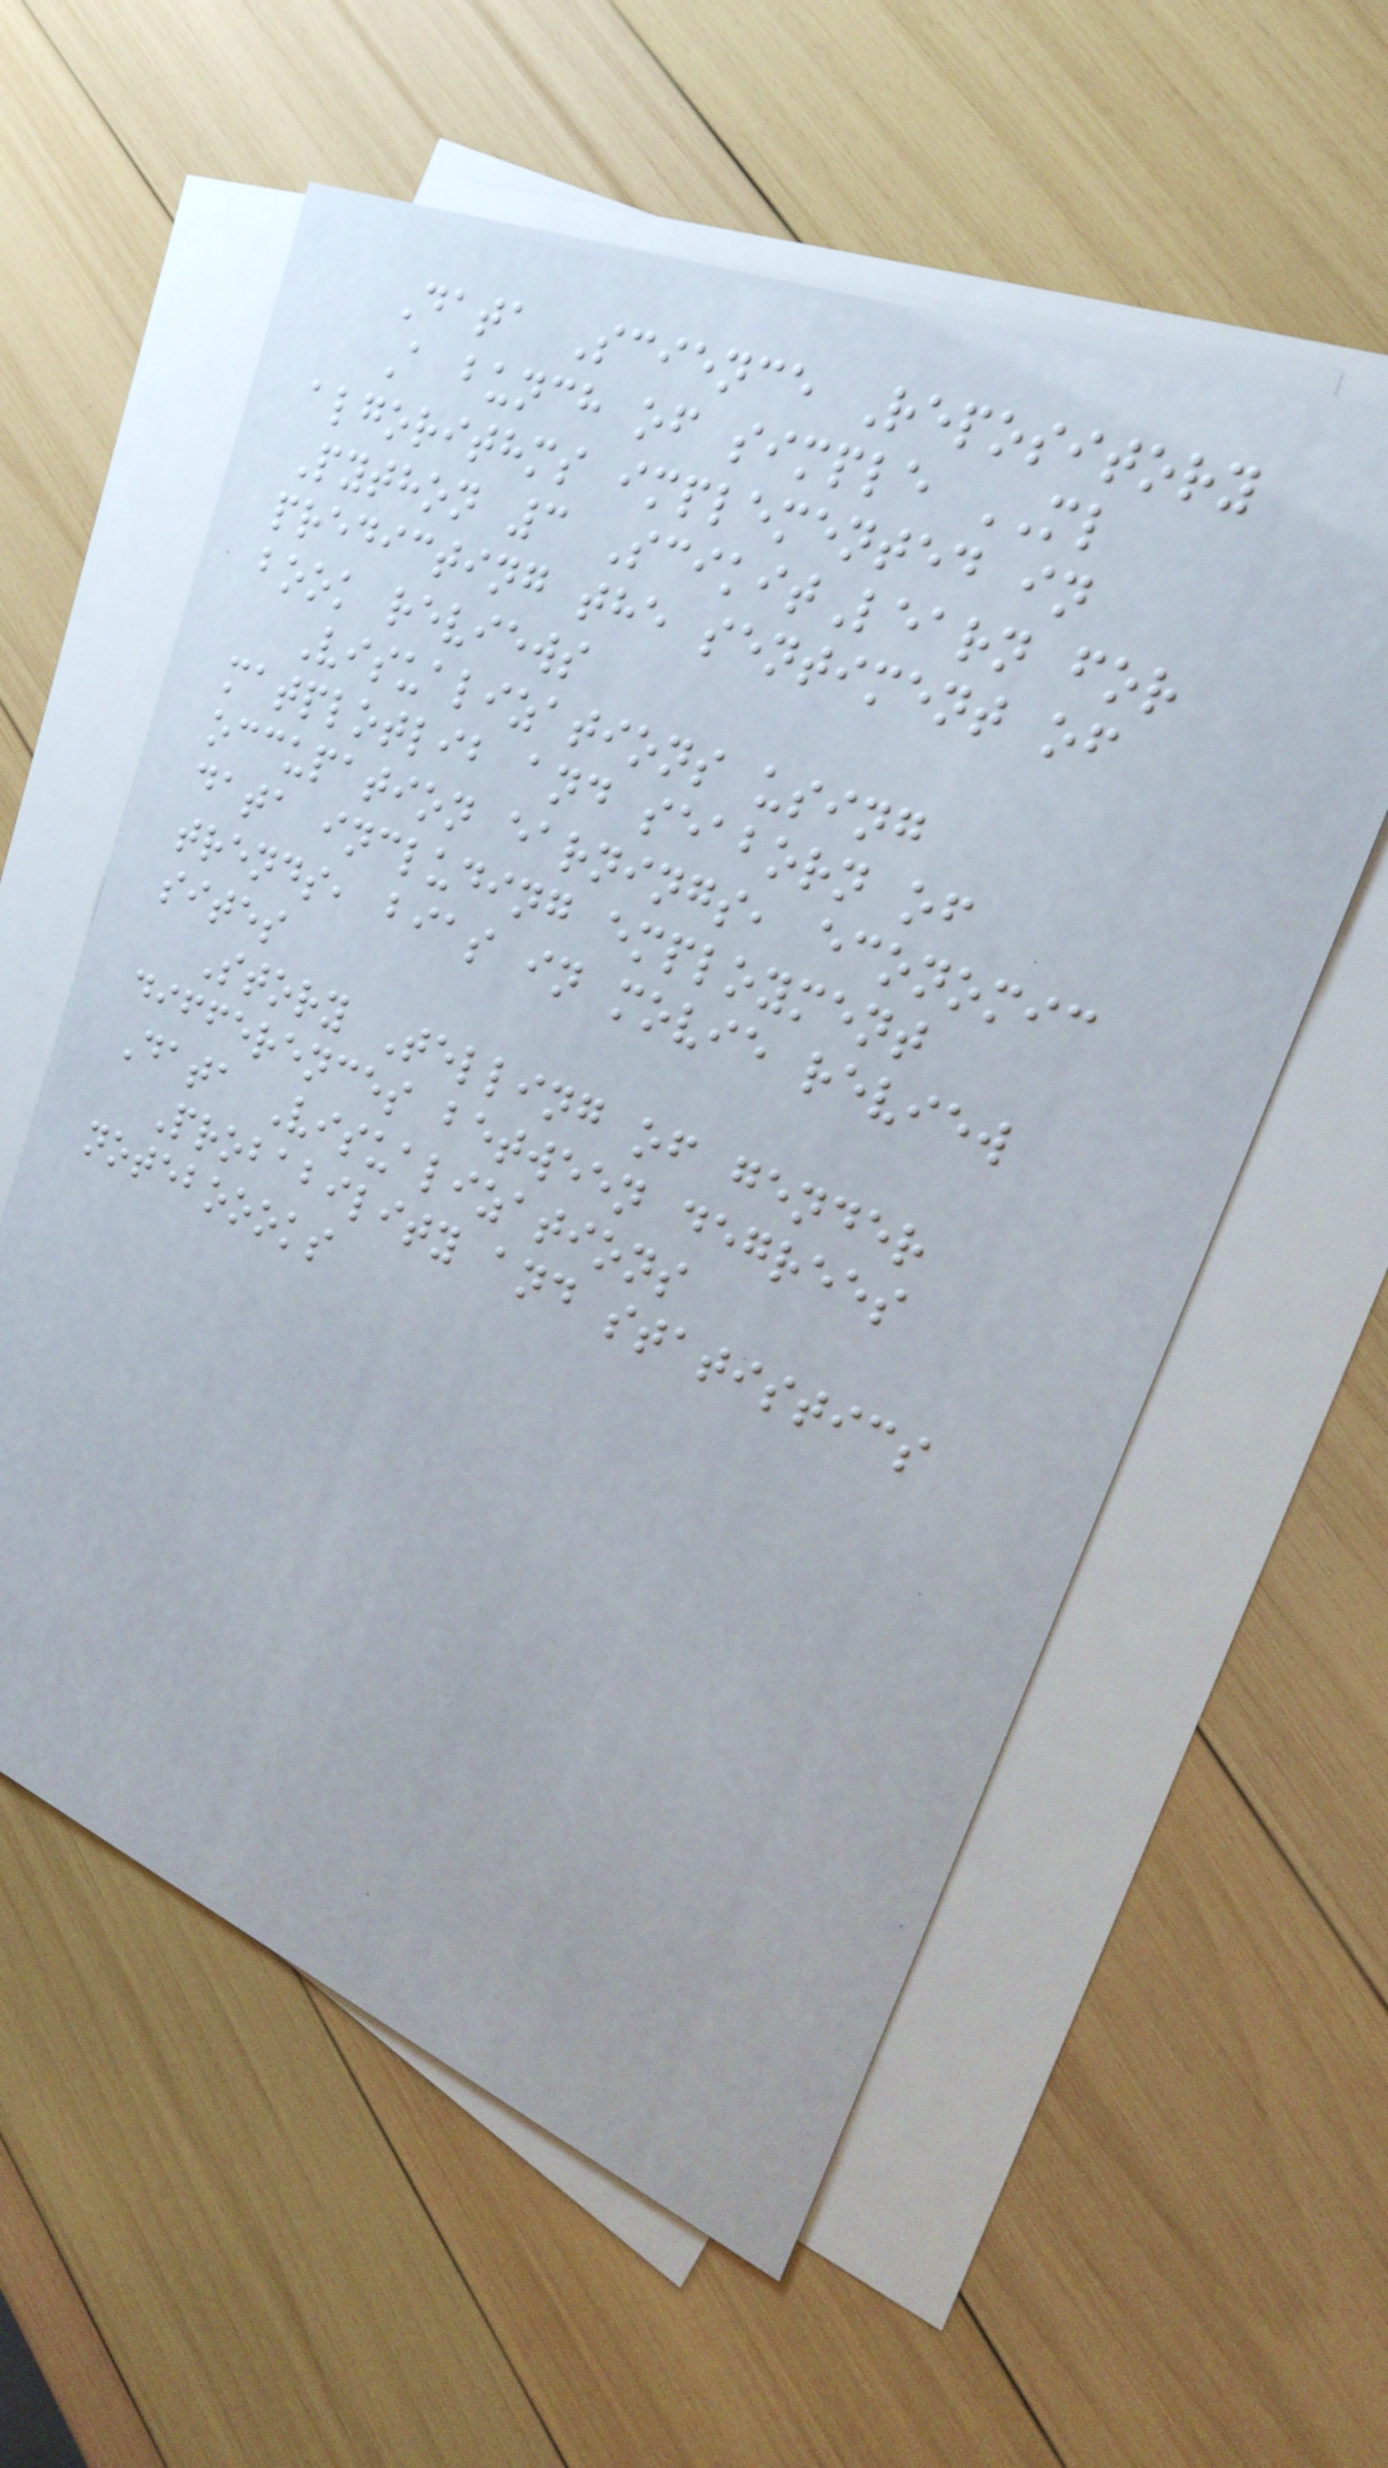Data Science Repository
A bunch of simple ML
algorithms implemented in
Python 3 ScikitLearn for
predicting the sentiment of
book reviews
Visualizations using
matplotlib and seaborn of
occupation earnings, economic
data including employment
trends, bias in movie review
sites
Story Telling of gender
differences between degrees
Data Visualizations
Probability and statistics
noteboooks
